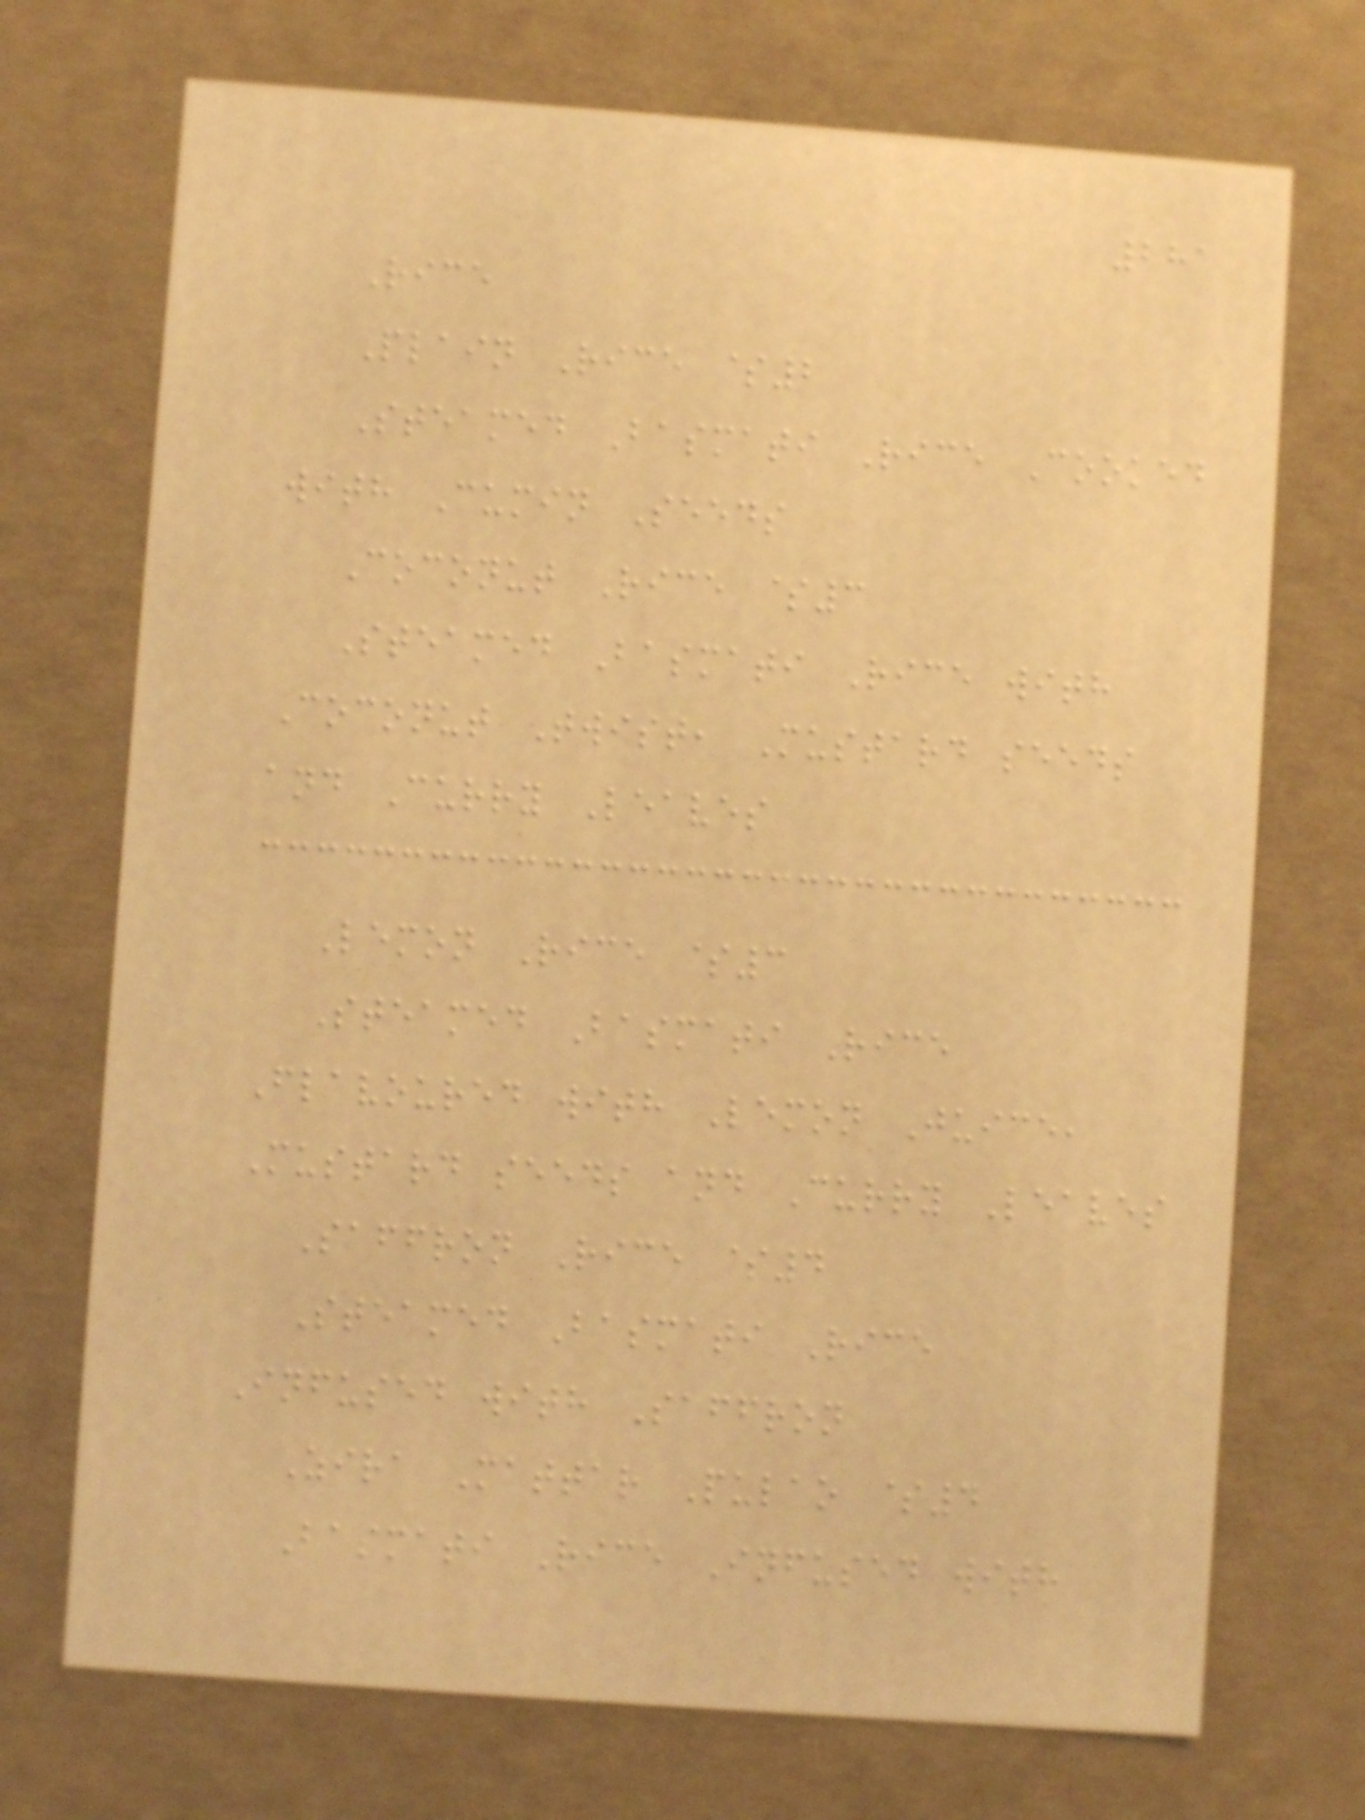281
Rice
Plain Rice $2
Steamed Basmati Rice Cooked
with Cumin Seeds
Coconut Rice $3
Steamed Basmati Rice with
Coconut Twist, Mustard seeds
and Curry Leaves
Lemon Rice $3
Steamed Basmati Rice
Flavoured with Lemon Juice,
Mustard seeds and Curry Leaves
Saffron Rice $4
Steamed Basmati Rice
Infused with Saffron
Zira Mattar Pulao $4
Basmati Rice Infused with
